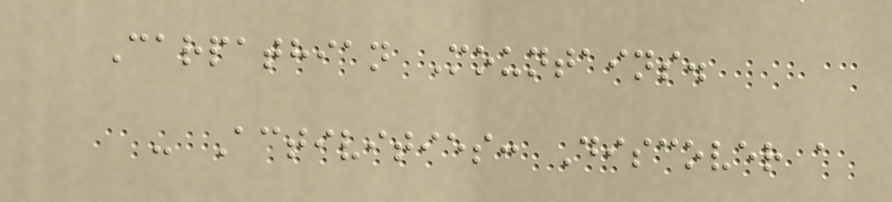Carpathian Mountains.
- Activities: Discover a
